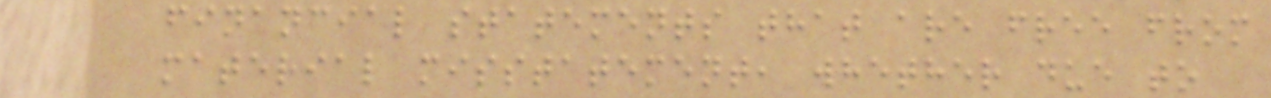financial statements that are free from
material misstatement, whether due to
